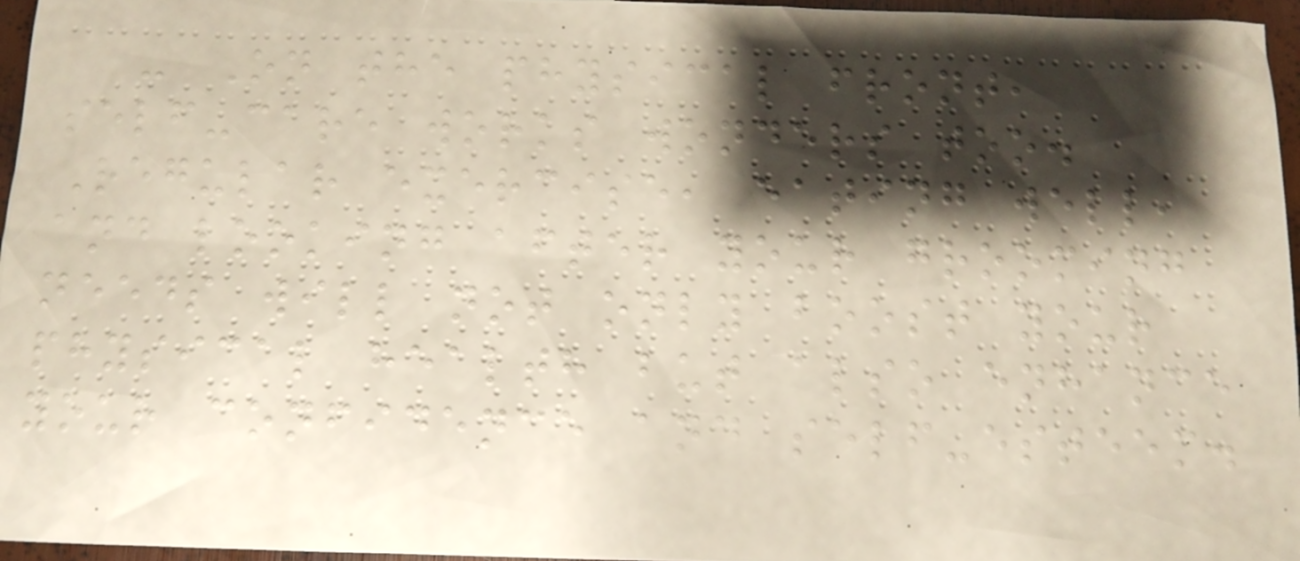- On the physical front,
self-care works wonders too.
Regular exercise, eating well,
and looking after your grooming
needs will not only boost your
physical health but also enhance
your confidence and self-esteem.
